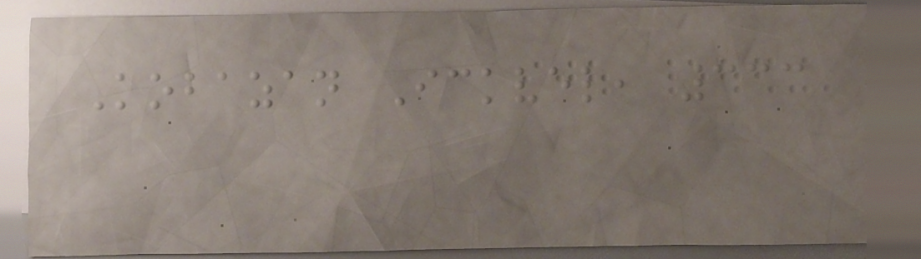Kobazan Ickvel, 333
